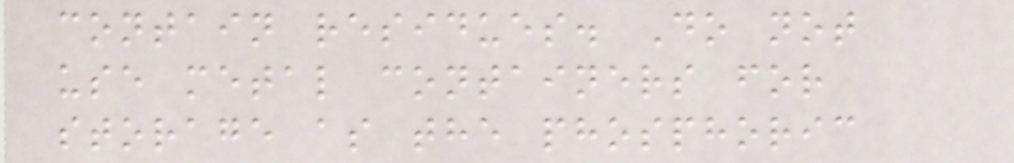contain residues. Do not
use metal containers for
storage as the phosphoric
